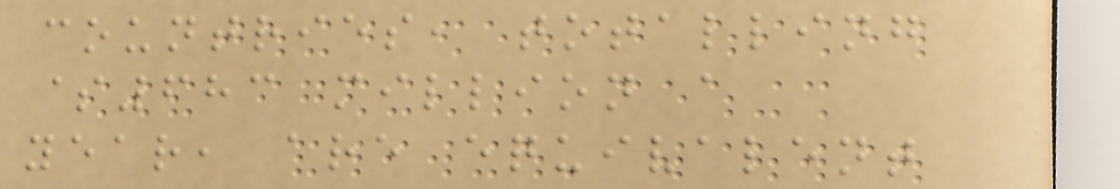countries, totalling
$683 million a
year, are equivalent
